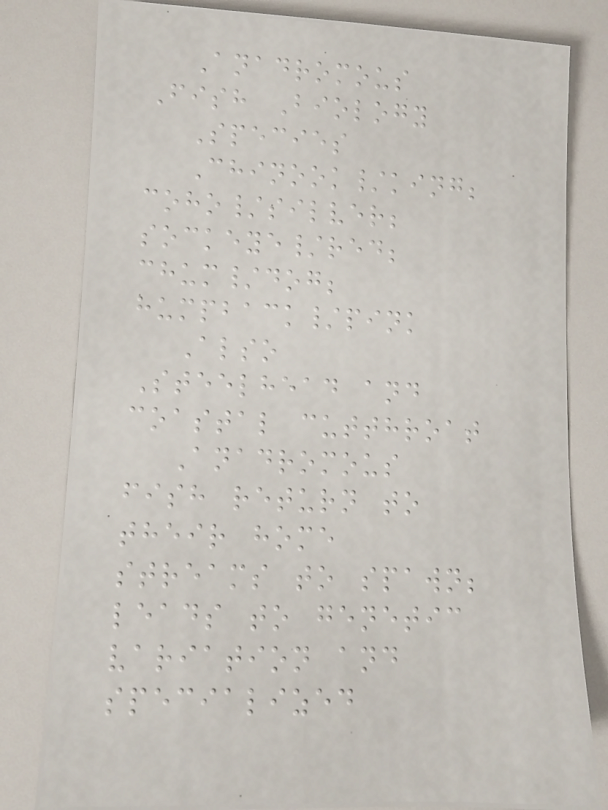Anadromous
Fish Biology
Species
Chinook/king;
coho/silver;
sockeye/red;
chum/dog;
humpback/pink
Also
Steelhead and
coastal cutthroat
Anadromous
fish return to
their home
streams to spawn;
leads to genetic
variation and
specialized
